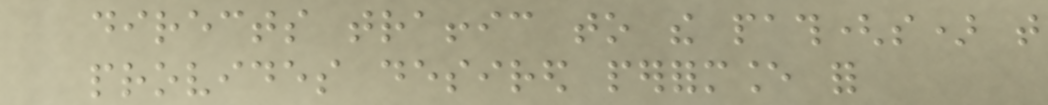directs traffic to the path(s) that
provides desired performance for
